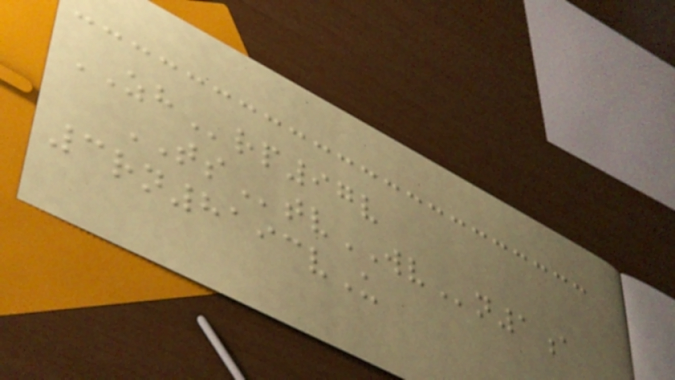ZHrp97v
TStvWVn1a
3rn8193vU
